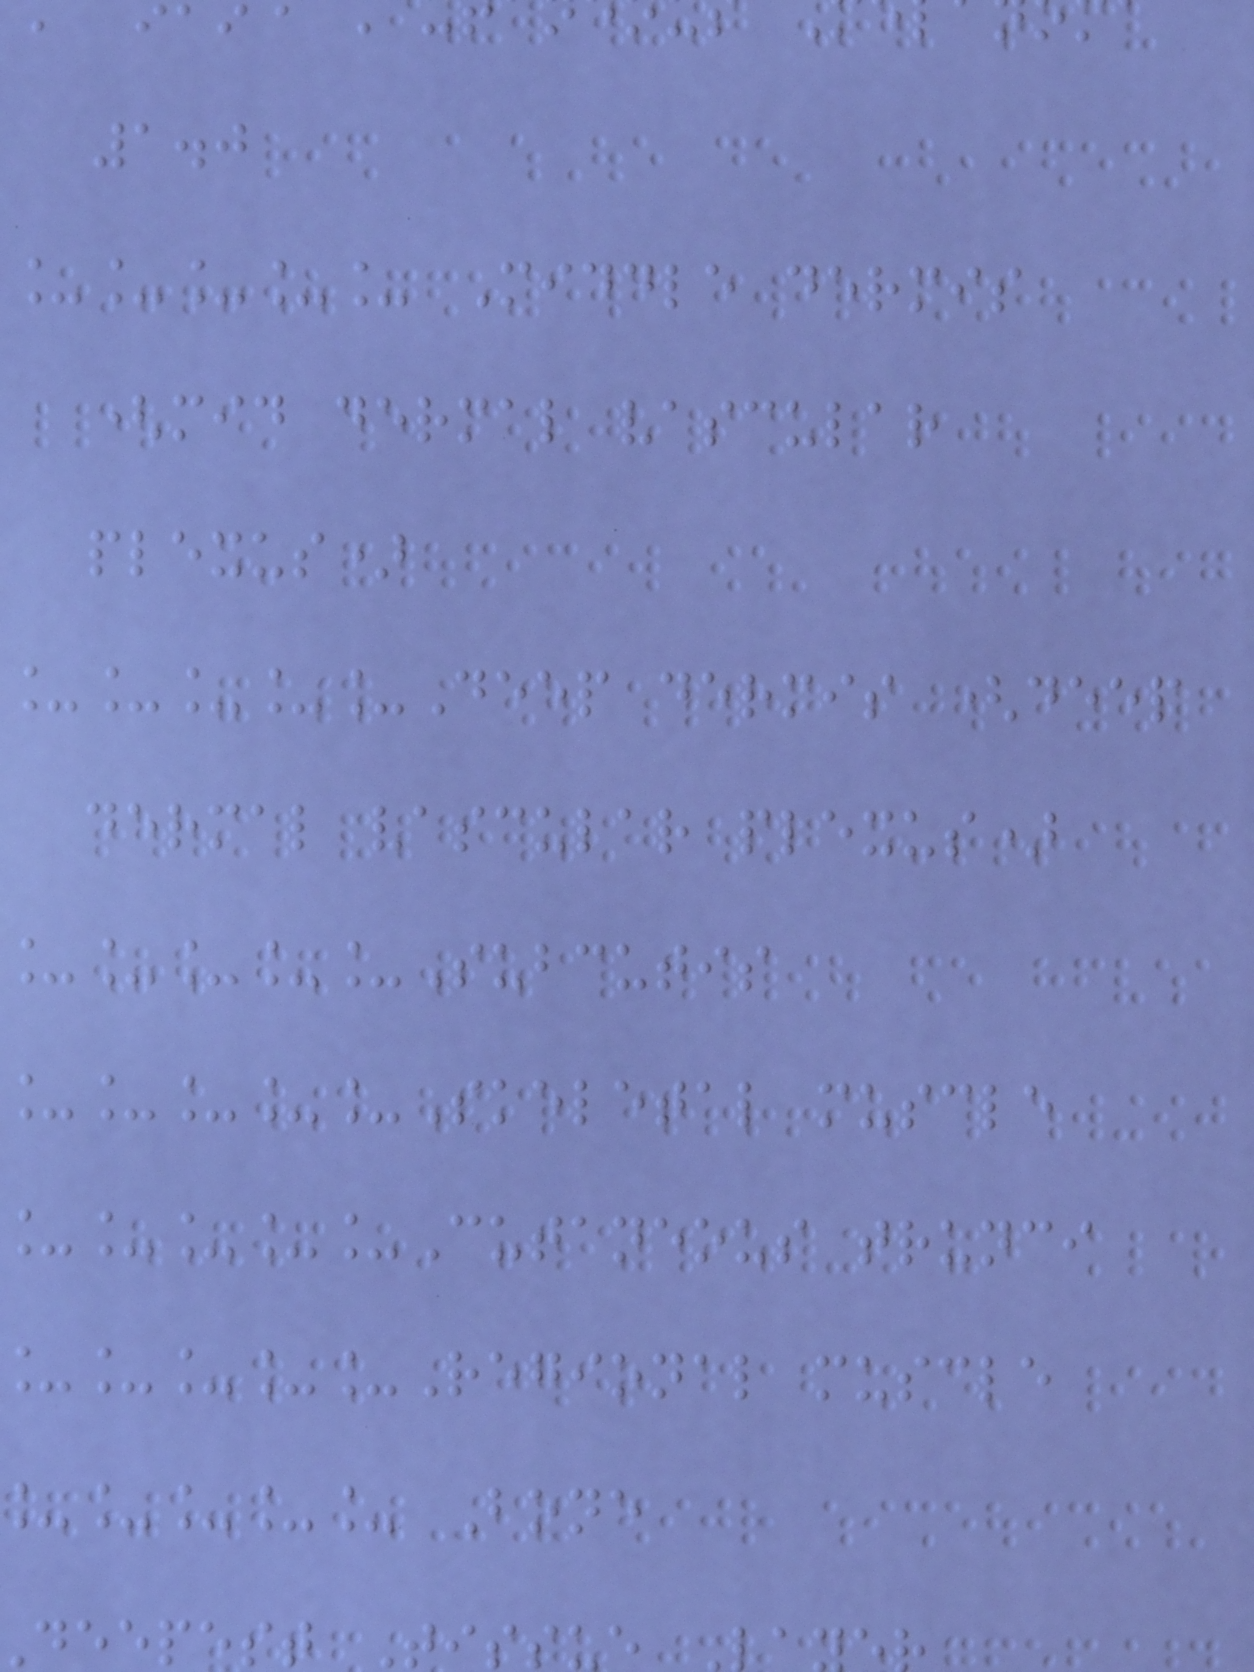1.0
_____ Middle dermis
(mid dermal vascular
plexus)
_____Deep dermis (deep
dermal vascular plexus)
_____Subcutis
_____Skeletal muscle
_____Cutaneous trunci
____Regional muscle
____ Bone
deepest Tissu
